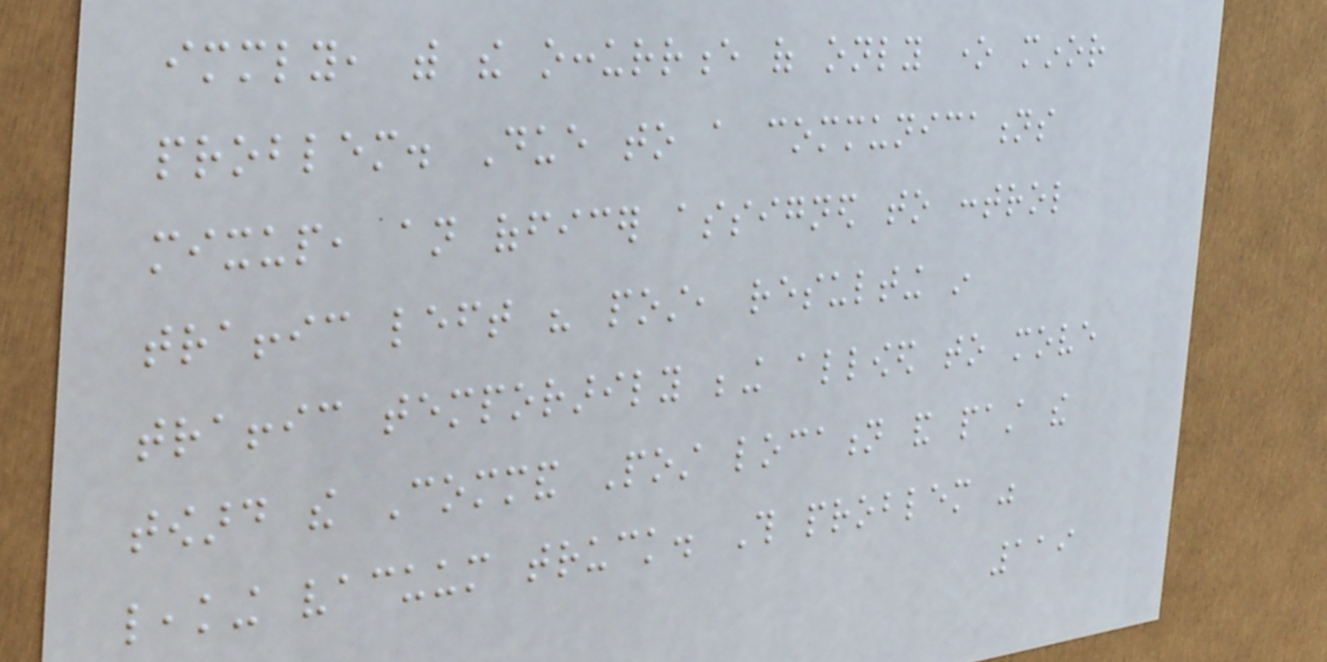immediately, with the occurrence of only one minor
problem. Due to a communications
mixup, an officer assigned to control
traffic left his post, resulting in
traffic temporarily being allowed to move
toward the Command Post location and past the
leaking vacuum truck. This problem was
119
